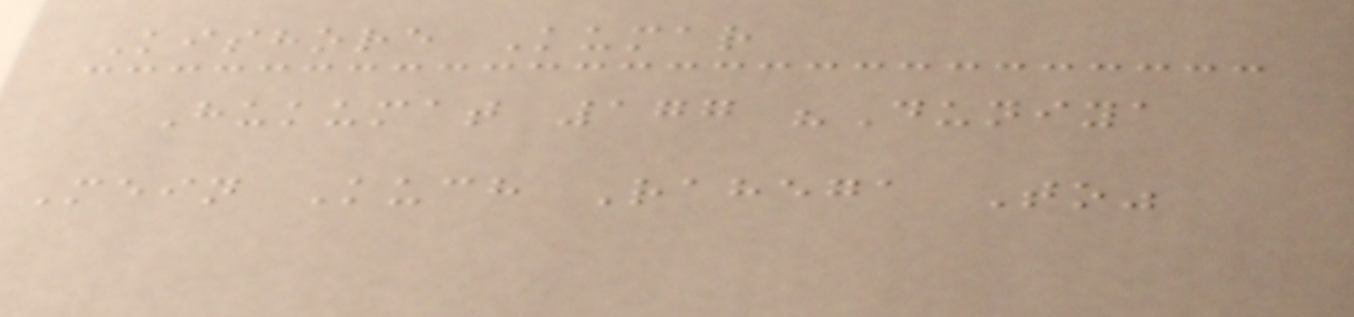Kishore Kumar
Hukumat 177 "Duniya
Mein Kuch Rahega To"
